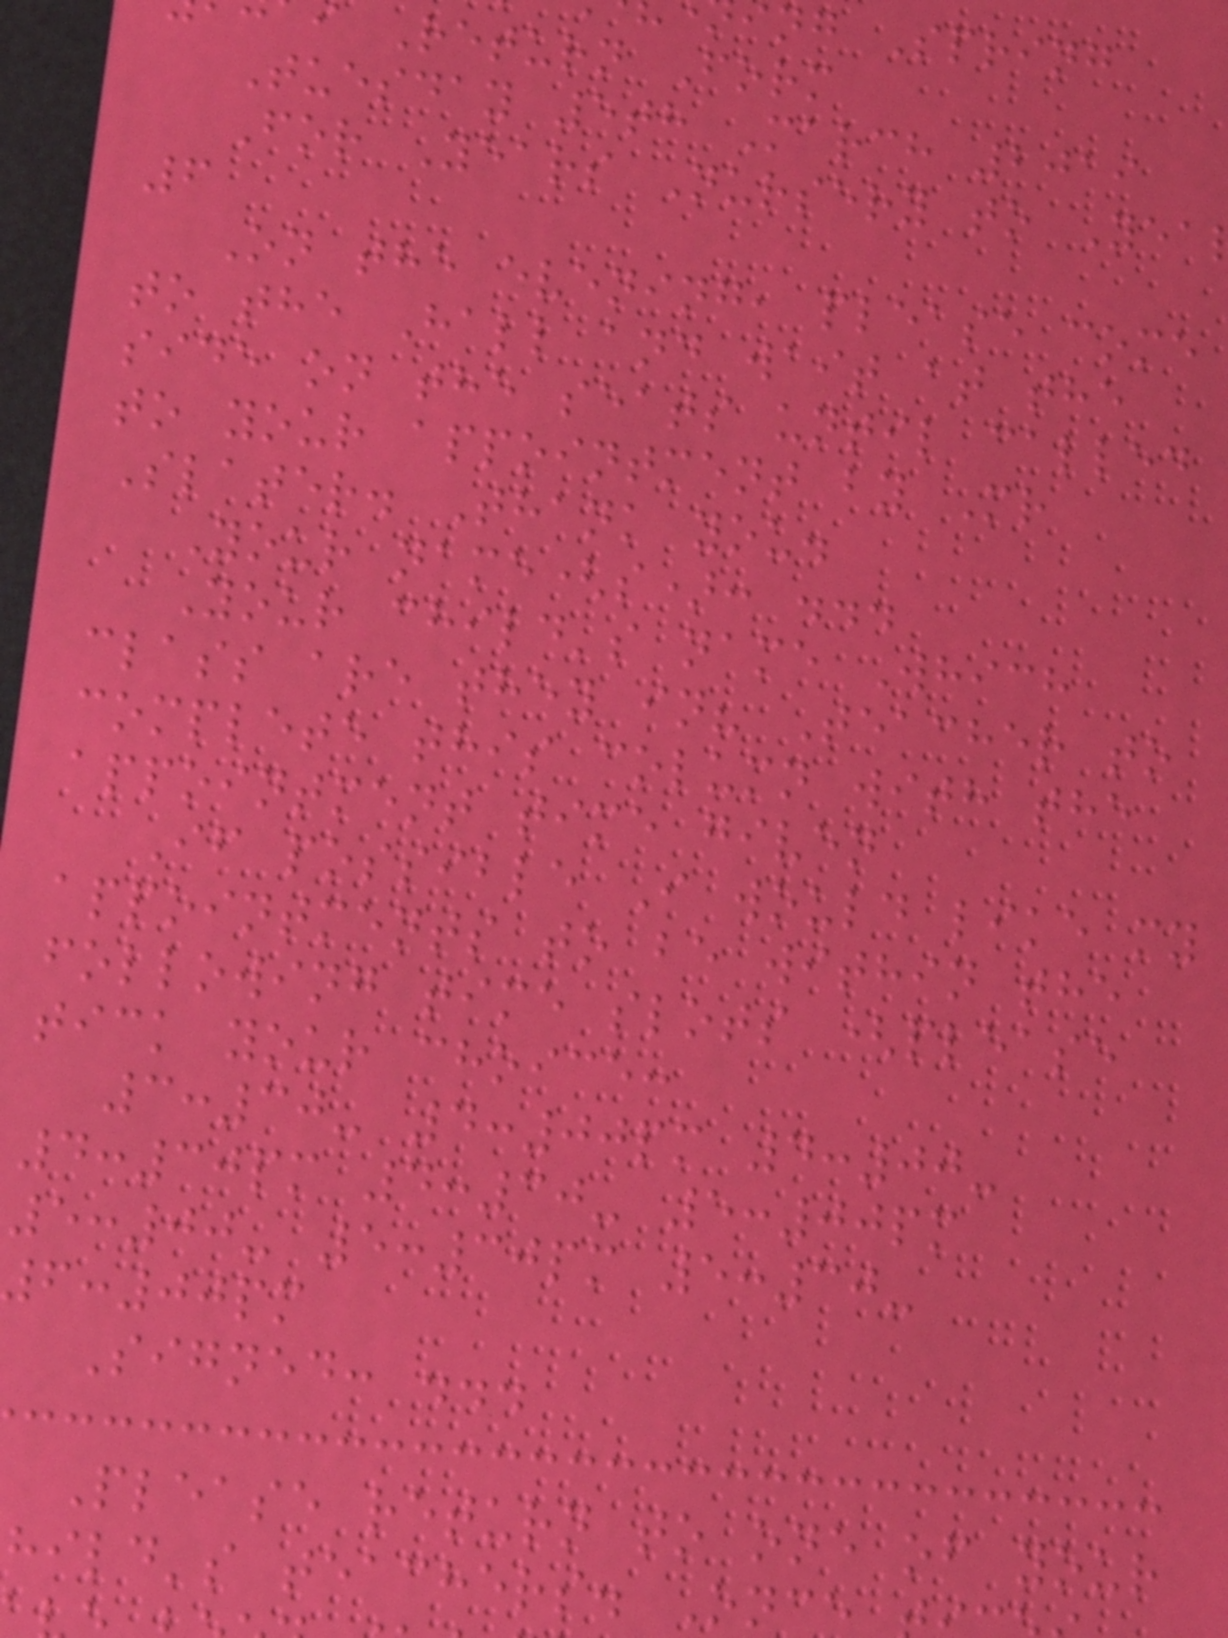ng Spring
Return Form
Tuesday 5th March 2019
For Years Nursery to Yea
6
On the evening, please come
to the Hall and wait at the
side on the seats until called
to your appointment by Mr
Slater. Thank you.
Your name(s): ...
Your child's name Which
class are they in? Teacher to
complete this column with the
appointment time given
If possible I would like my
appointments to be within the
following time slots (please
tick your choice:
3:30- 4:00pm 4:00-
4:30pm 4:30- 5:00pm
5:00- 5:30pm 5:30-
:00pm
Signed: ...
Please return to one of your
hild's teachers. Once
